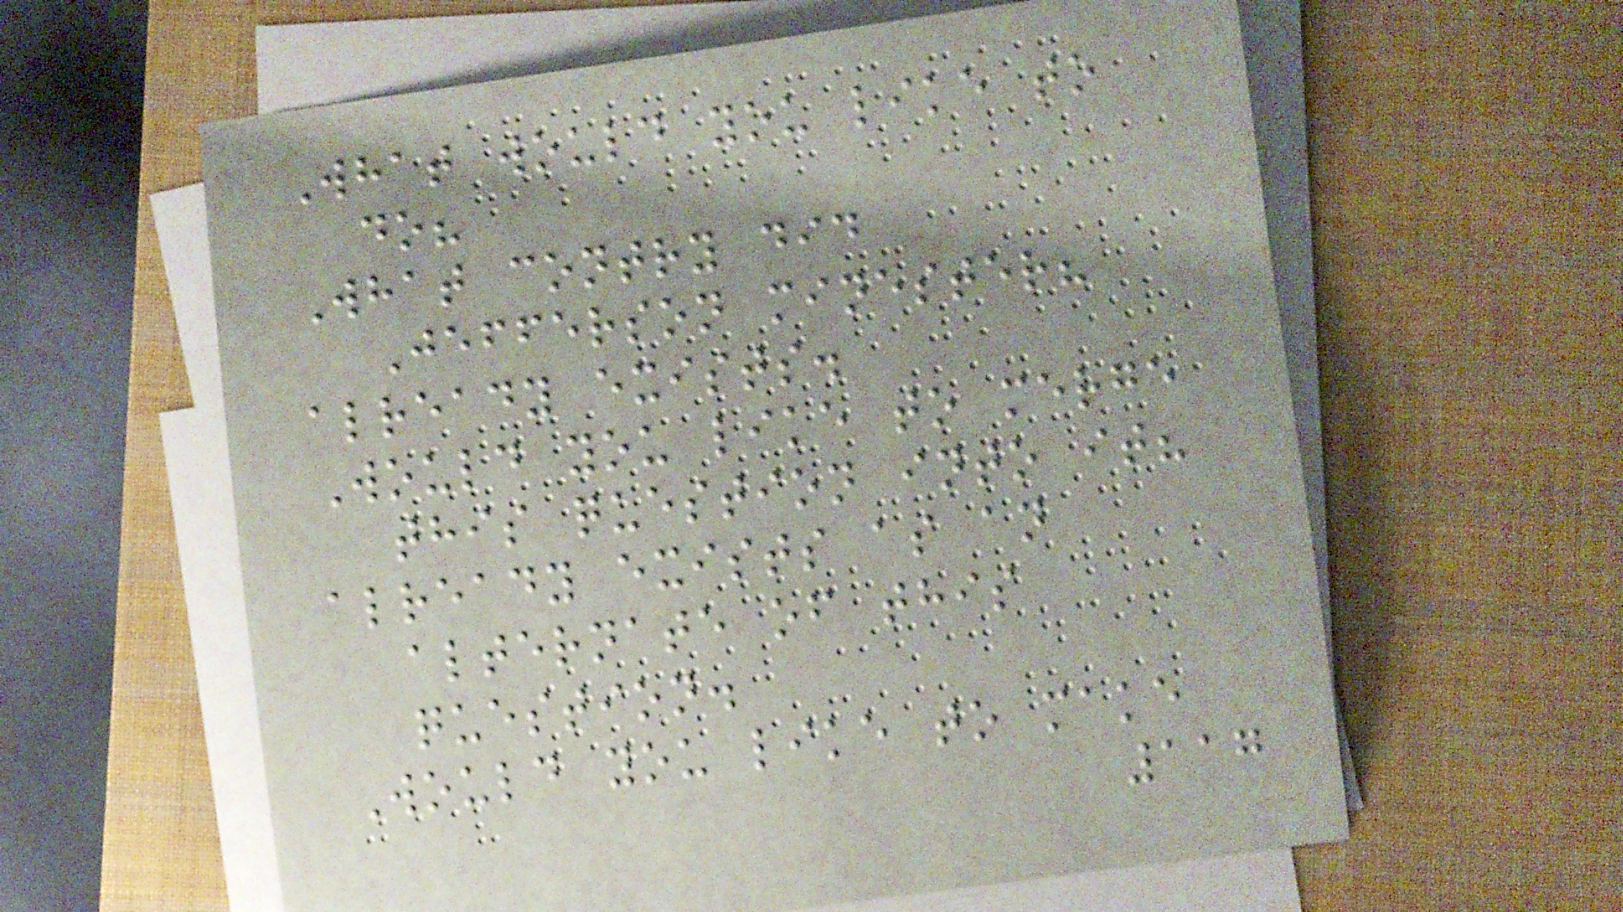What would you like to
do?
What contry did
Jefferson minester?
already exists.
Would you like to merge
this question into it?
already exists as an
alternate of this
question.
Would you like to make
117
